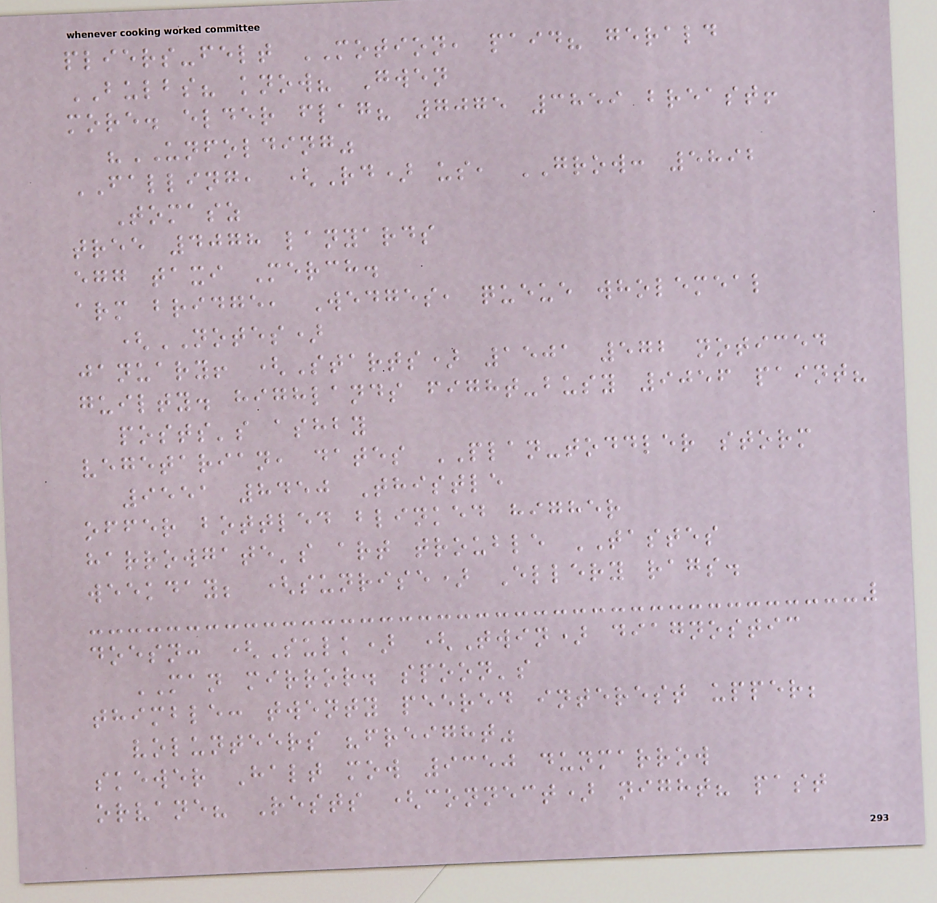pliers-felt MOTION, paid? gerald
BULBS? know? Gwen
more. elder flag? 7075 3859 breast!
"UNFOLDING"
FALLING, (Rd) us, GROW: 5892
Tomasz
tree 4078 lanyards
egg taxi Merch.
arm bridge, Wedges, queue wholemeal
(NOTES)
january! (Starts) 1501 572 noticed
guilty. highlands fight-busy 9056 paint?
posts's ashby
vegetarian, dates PLAN-toddler storm
9551 8450 Thistle
offer bottled blinked higher
harrowgate's art trouble TASTES
weekday; (sunrise) Ellery rags.
doesn: (Sulk) (Twin) diagnostic
MAN mirror. spoon's
thimble: twenty peered interest upper;
volunteers "freight"
skewer Halt mow 9350 dunmarrow
orvane? Rests (connect) night? past
